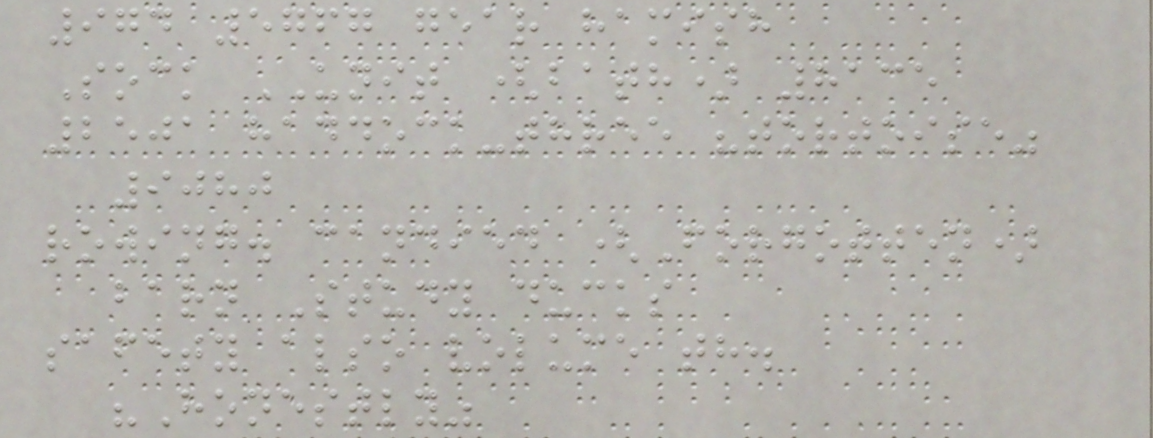974 5767 gear hamish
Sock UNIT (bath) 8135
2501 haddock-three "tortoise"
9080
rowing. candied (Forgotten)
barn Study ducks
safety also volume th.
"Honestly"
